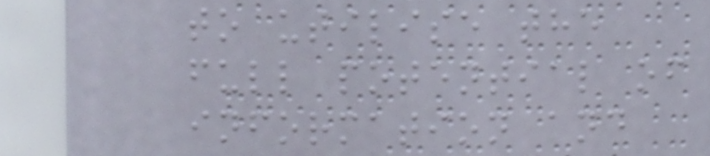to utilise the
full potential of
information and
